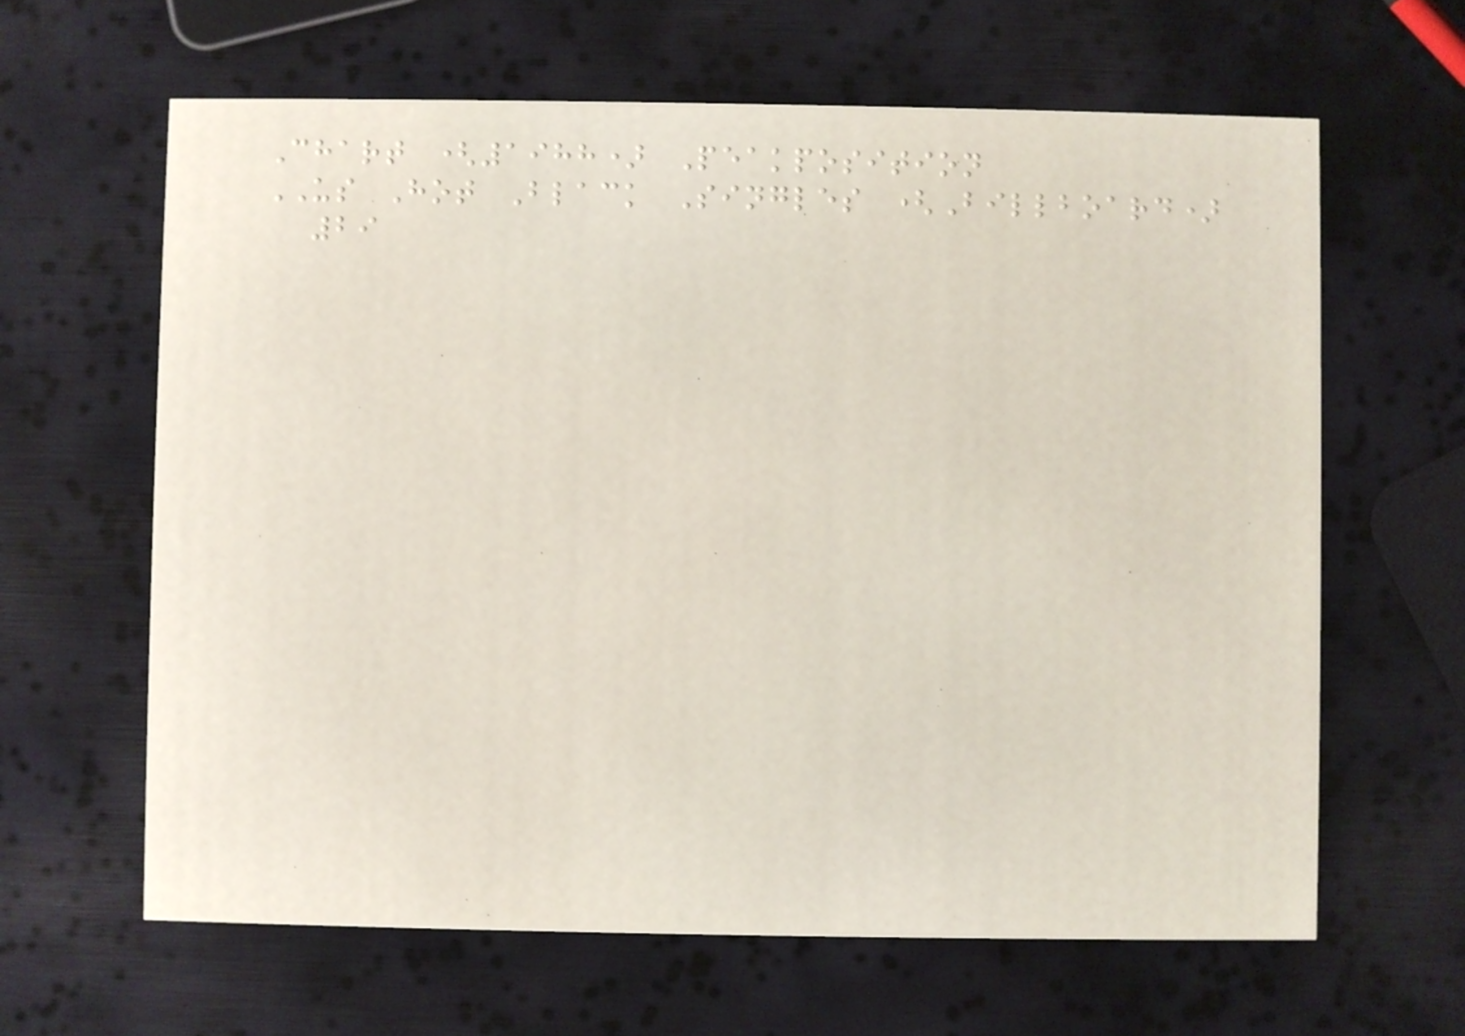Chart (1988) Peakposition
US Hot Black Singles (Billboard)
29
